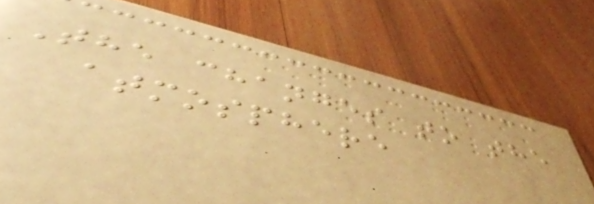The changes to the
atmosphere
